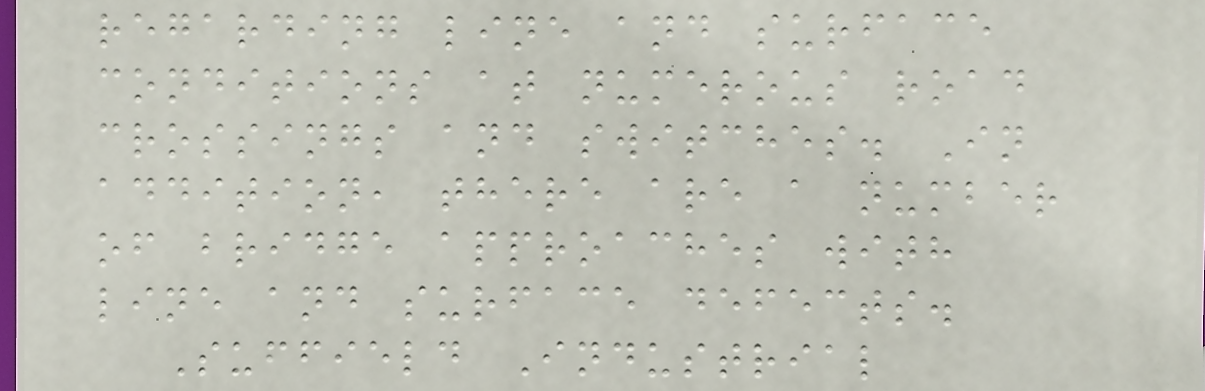regarding line and surface
conditions at numerous road
crossings and switches. In
addition, there are a number
of bridge approaches with
line and surface defects.
Suffield Industrial
